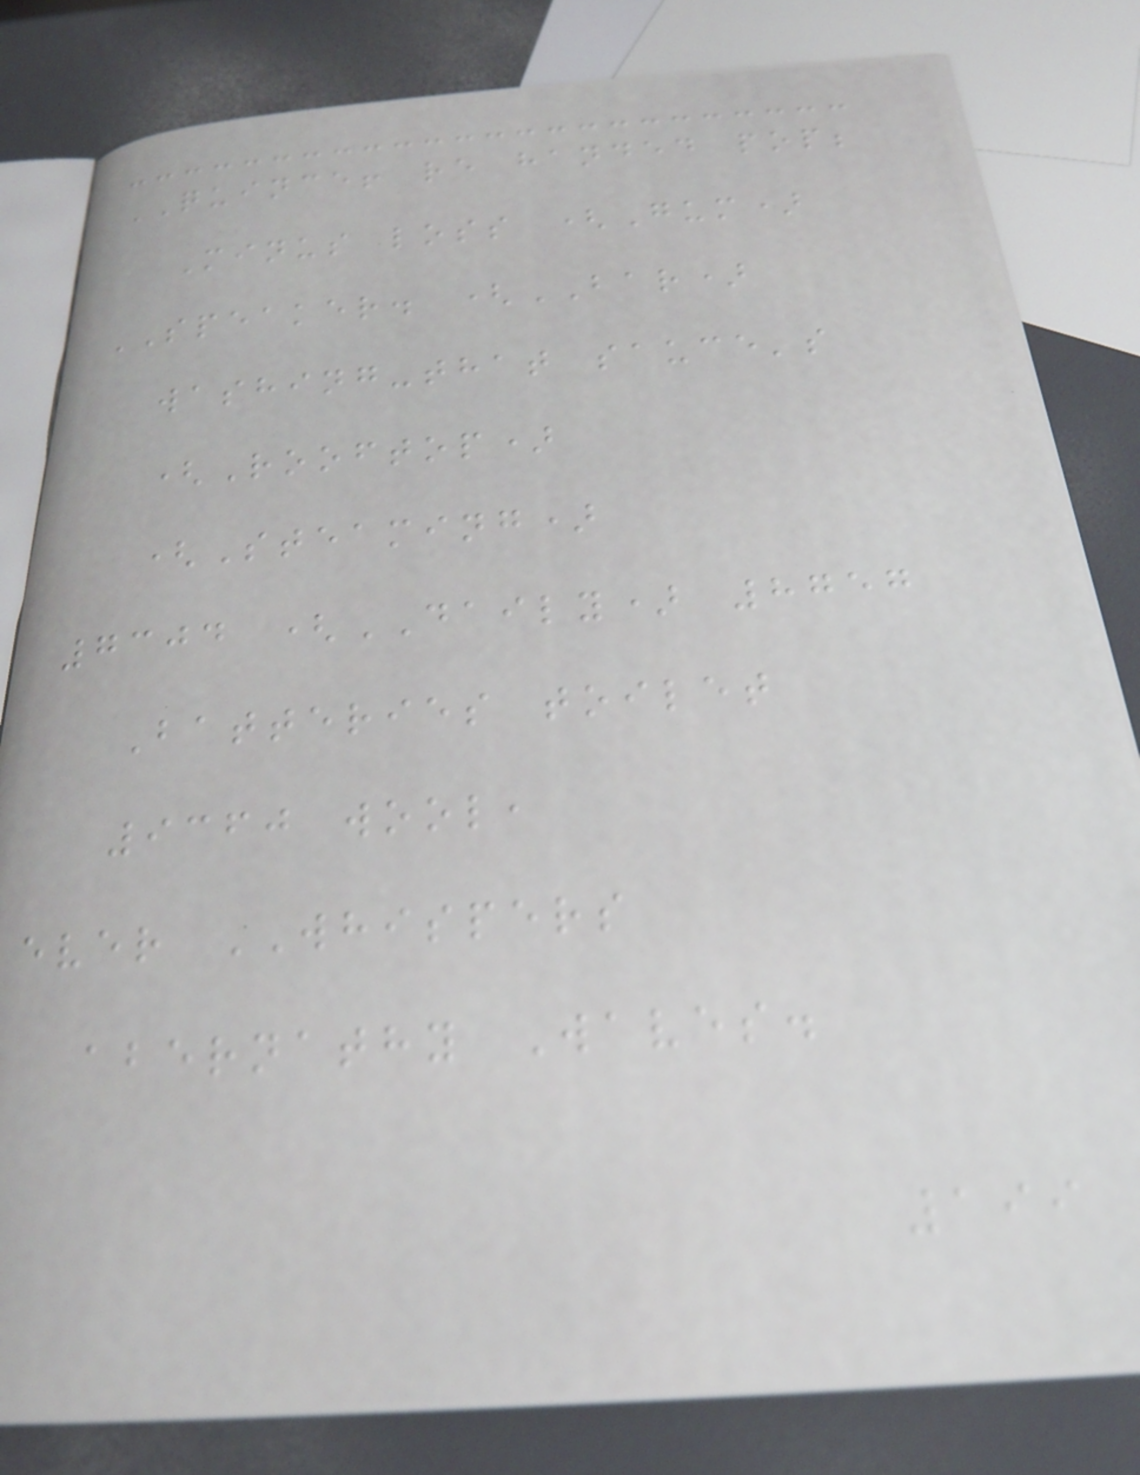QUINCE! re handed pop;
Minus loss (Gum)
SPEAKER. (BAR)
washing-that sauce's
(Rooftop)
(Steaming)
7304 (DAILY) 8757
Batteries toilet
9360 wool,
ever WHISPERS
abernathy Waves.
199
